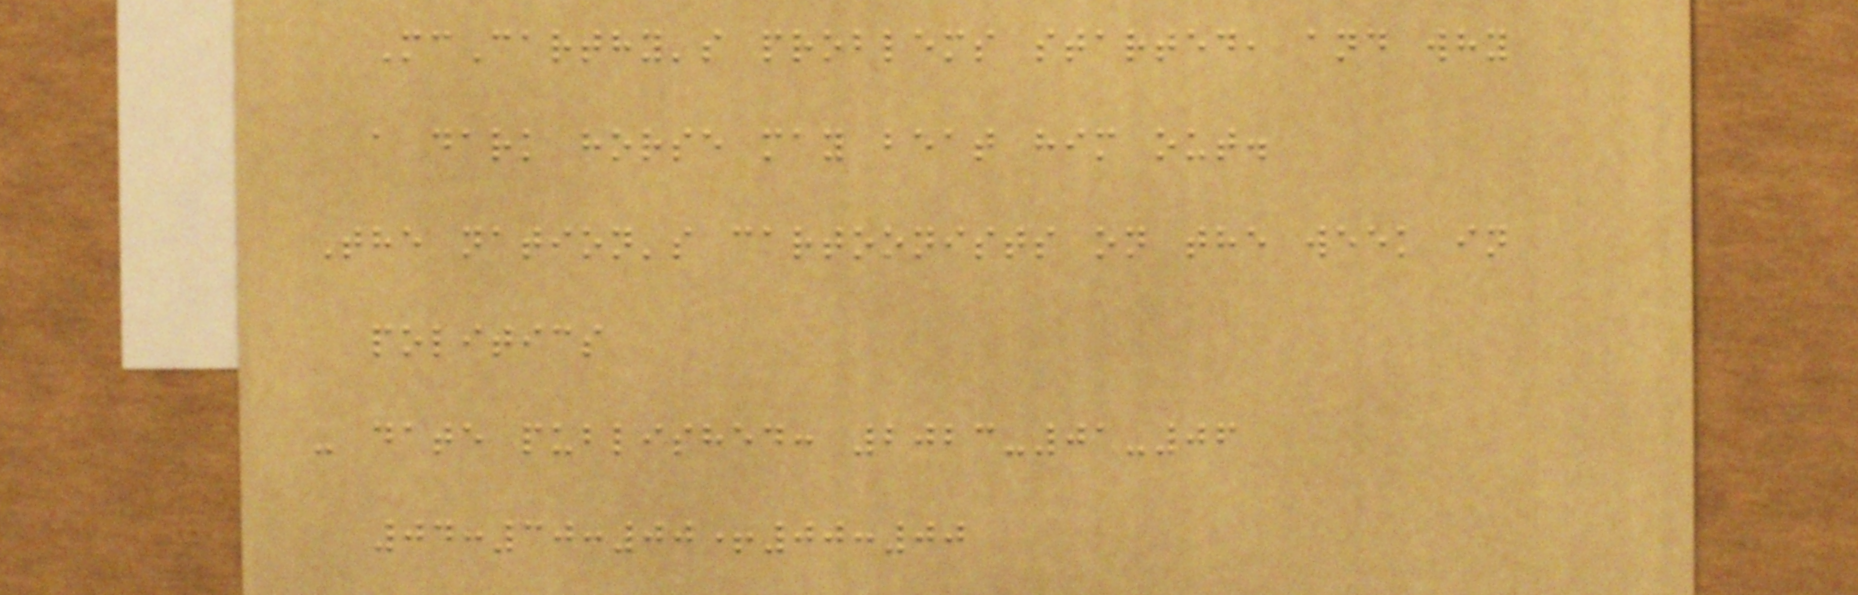McCarthy's problems started, and why
a dark horse may beat him out.
The nation's cartoonists on the week in
politics
- date published: 2023-01-06
04:30:00+00:00
